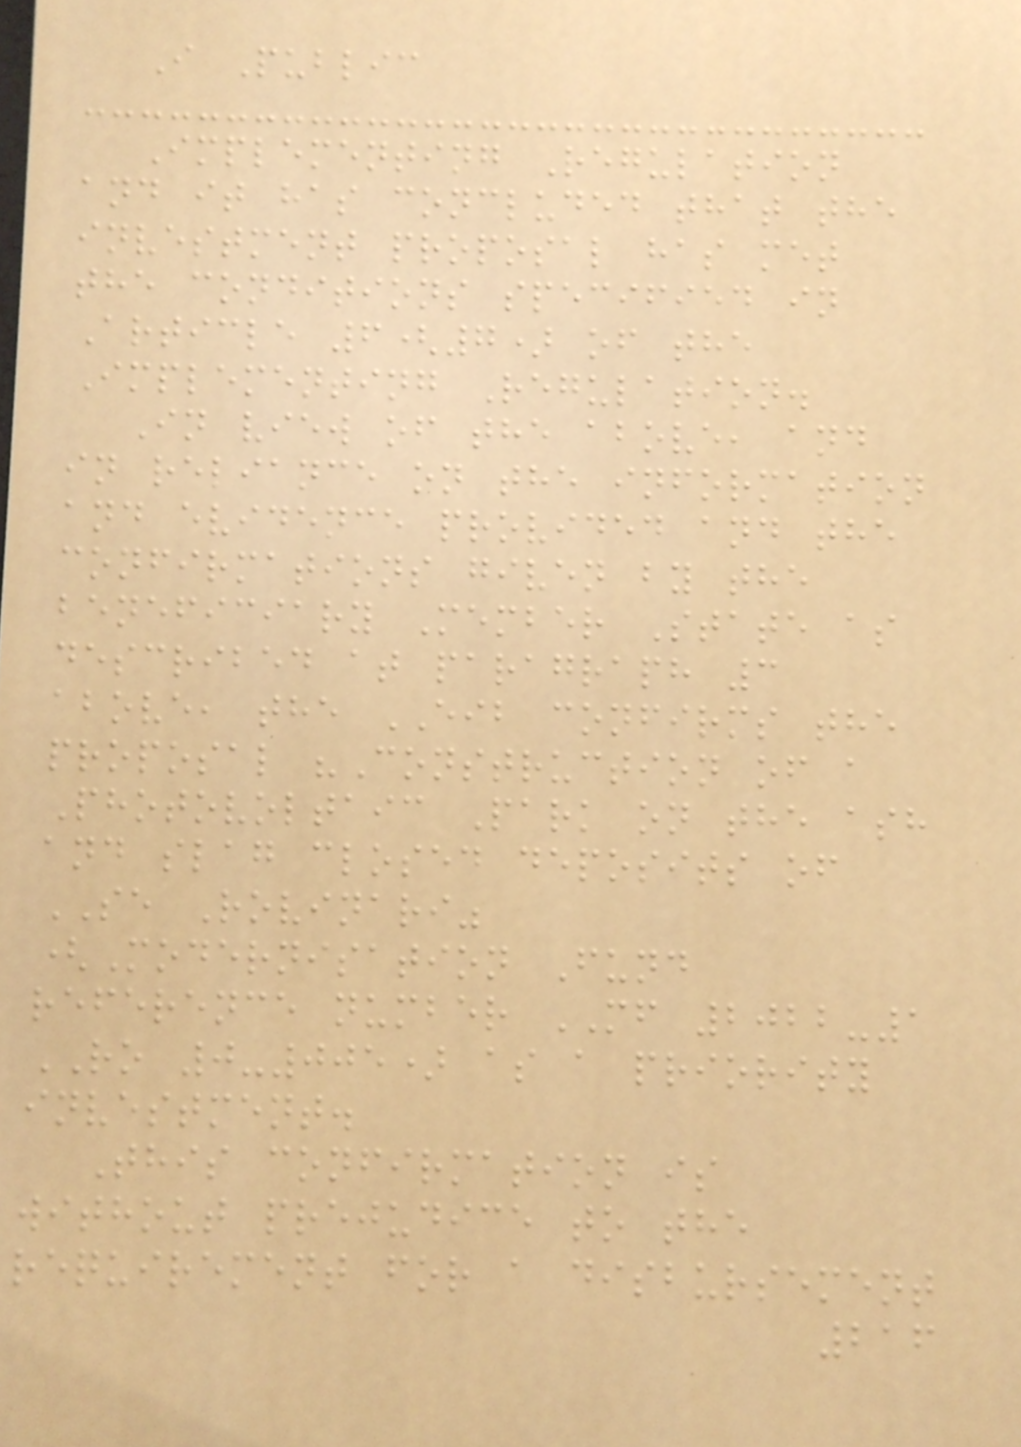I Public
Implementing Regulation
and it has concluded that the
investment proposal has met
the conditions specified in
Article 6(7) of the
Implementing Regulation.
In view of the above, and
in reliance on the information
and evidence provided and the
confirmations given by the
beneficiary Member State as
described at paragraph 3
above, the EIB confirms the
proposal "Construction of a
Photovoltaic Park on the ash
and slag closed deposits of
SE Rovinari"
(Modernisation Fund
reference number MF 2022-1
RO 0-005) as a priority
investment.
This confirmation is
without prejudice to the
requirement for a disbursement
216
